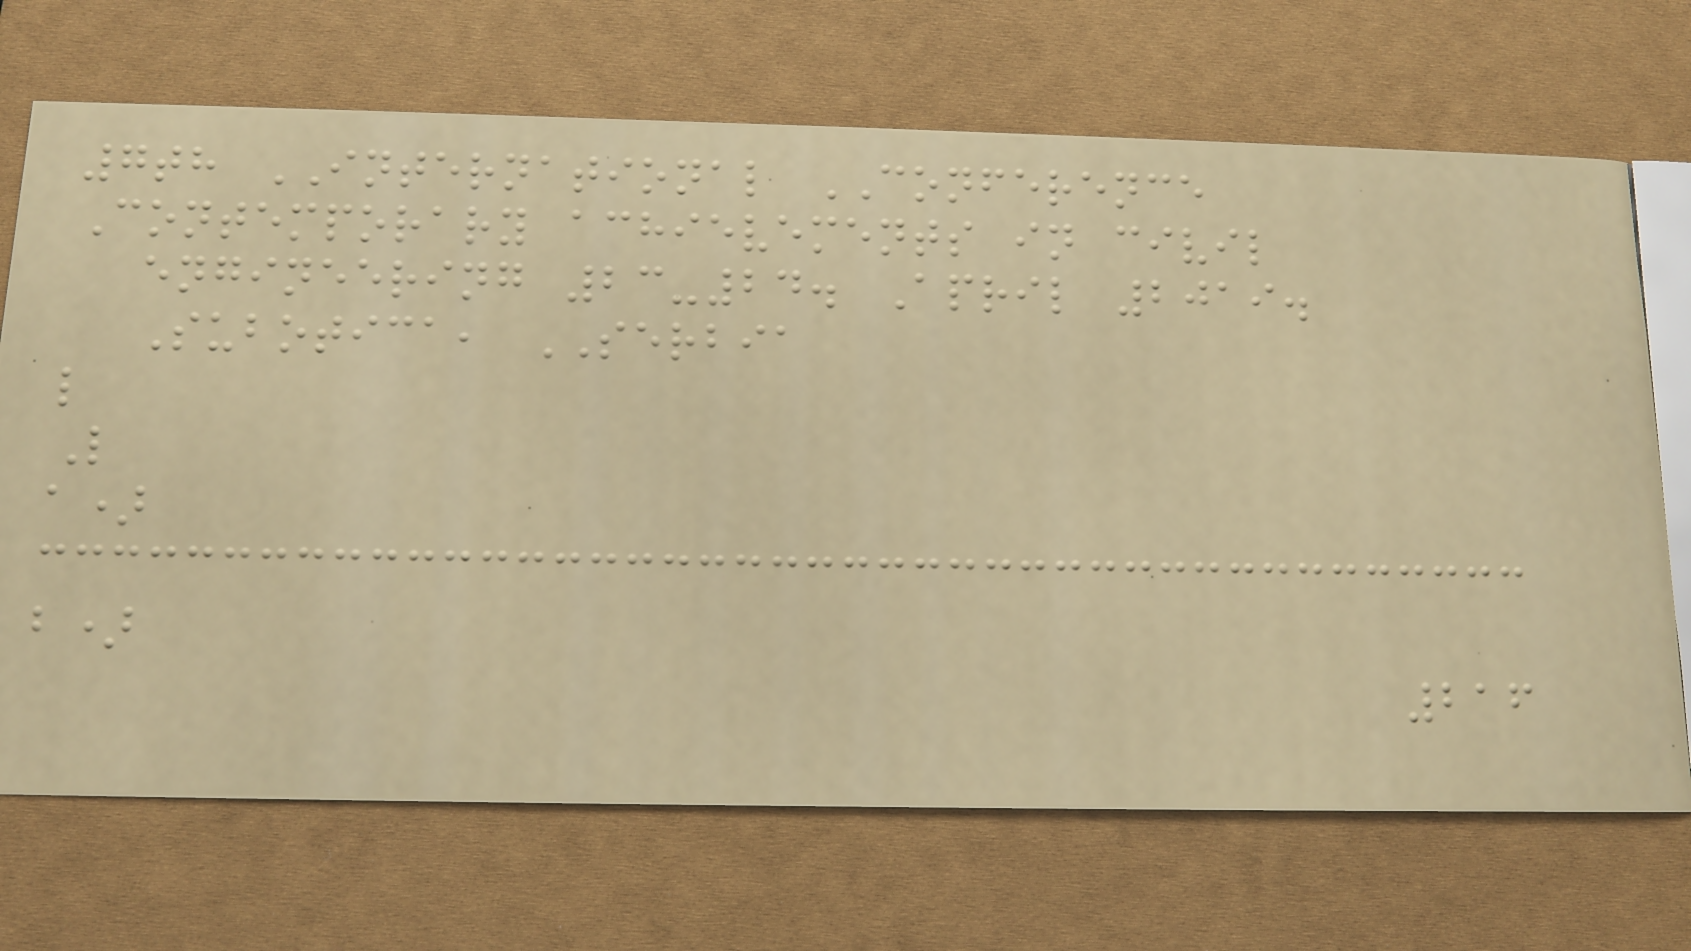7th INTERNATIONAL CONFERENCE
Contemporary achievements in civil
engineering 23-24. April 2019.
Subotica, SERBIA
l
L
a)
b)
216
